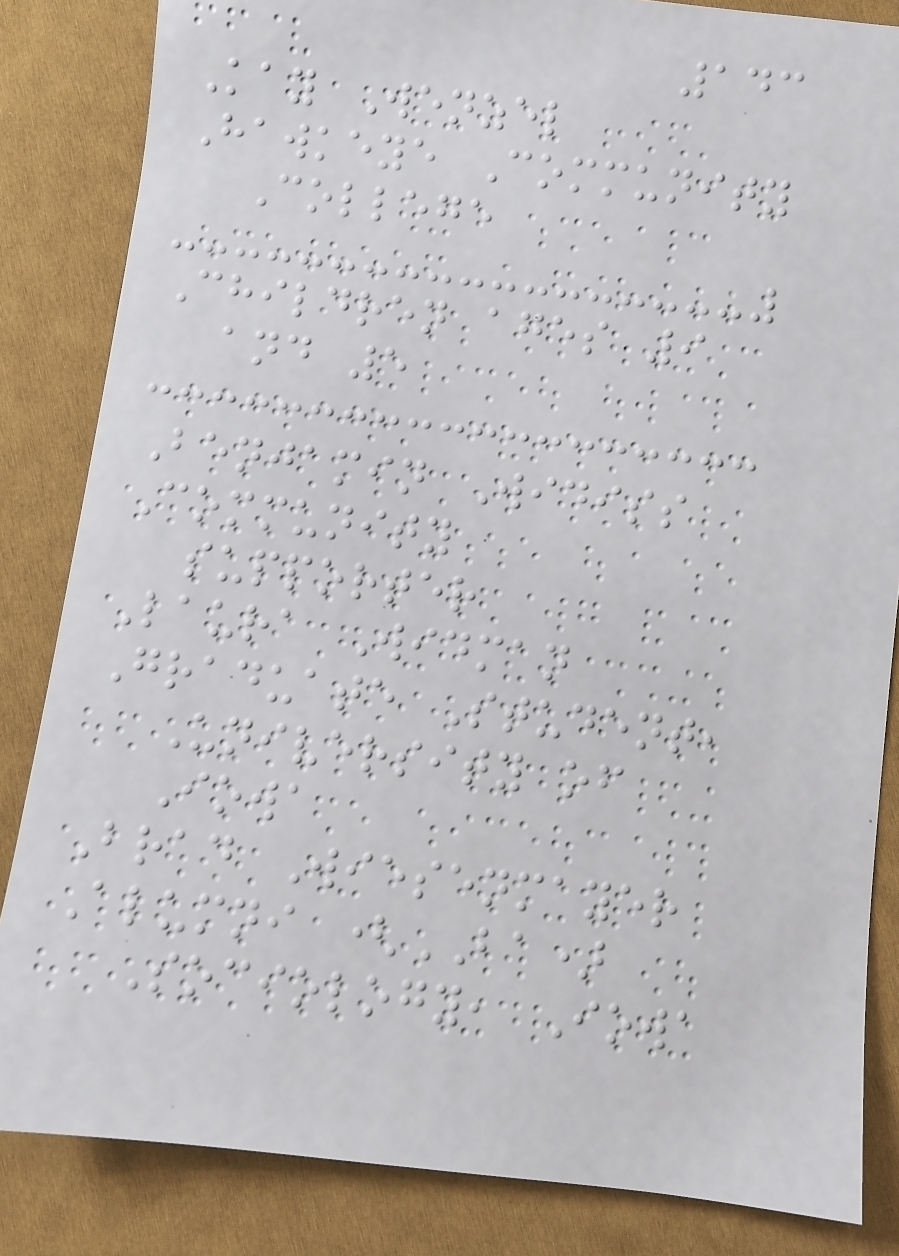143
Kay Wenzel
Hawkeye Community
College
Children ages 9
and 5
Benjamin Widiss
Community
supporter
Laura Widman
Graduate Student,
University of
Iowa
Brad Wiesenmayer
Alumni (BA)
Sociology, Iowa
